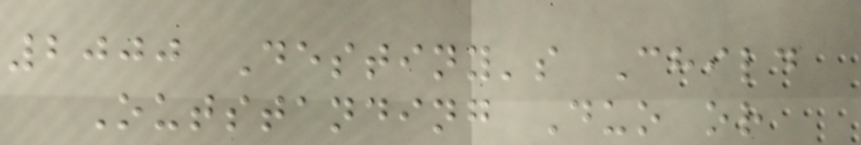2000 Destiny's Child
Outstanding Duo or
